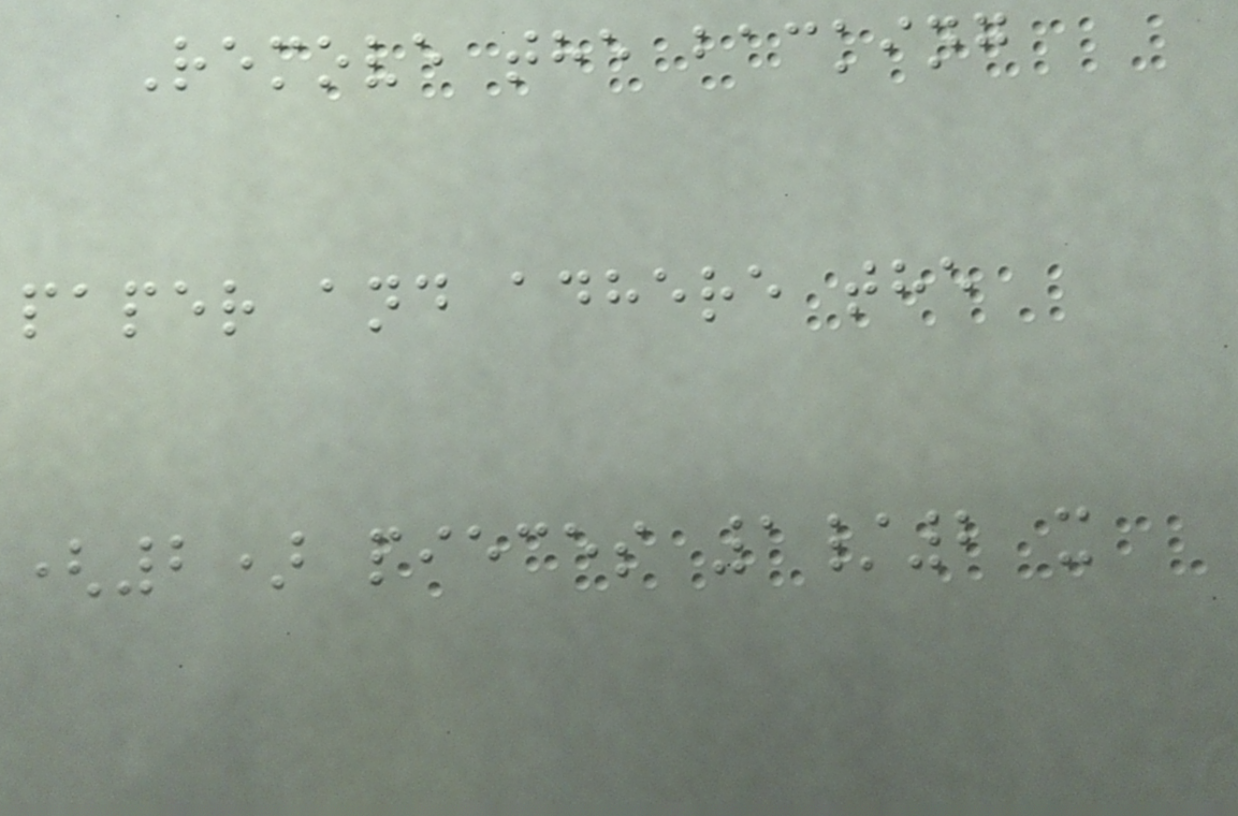Remove the backing
paper and adhere the
(2) pieces 1/2 x
